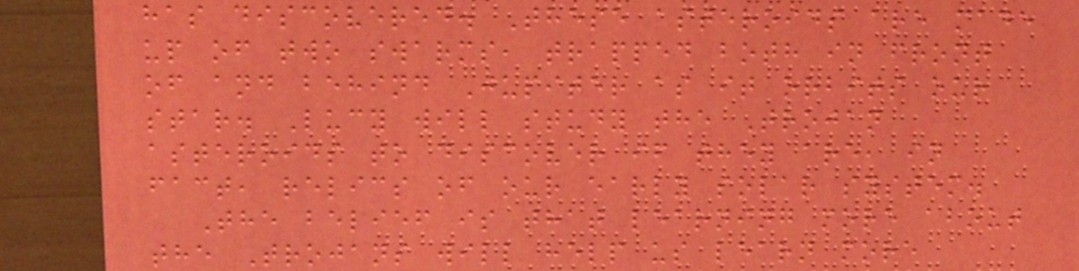has discovered. These asteroids are made
up of two swarms, trapped both in front
of and behind Jupiter as it orbits our
star. Lucy will study the Trojan
asteroids to discover if they are, in
fact, relics of our early solar system.
The belief is that learning more about
the Trojans will help us learn more
